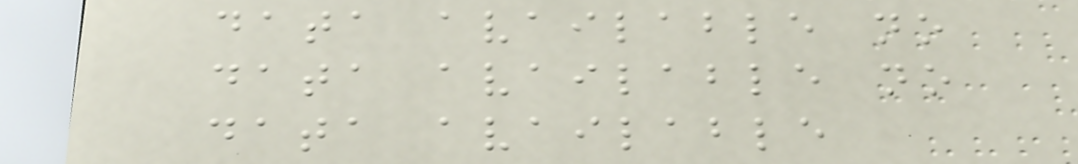data available no
data available no
data available
